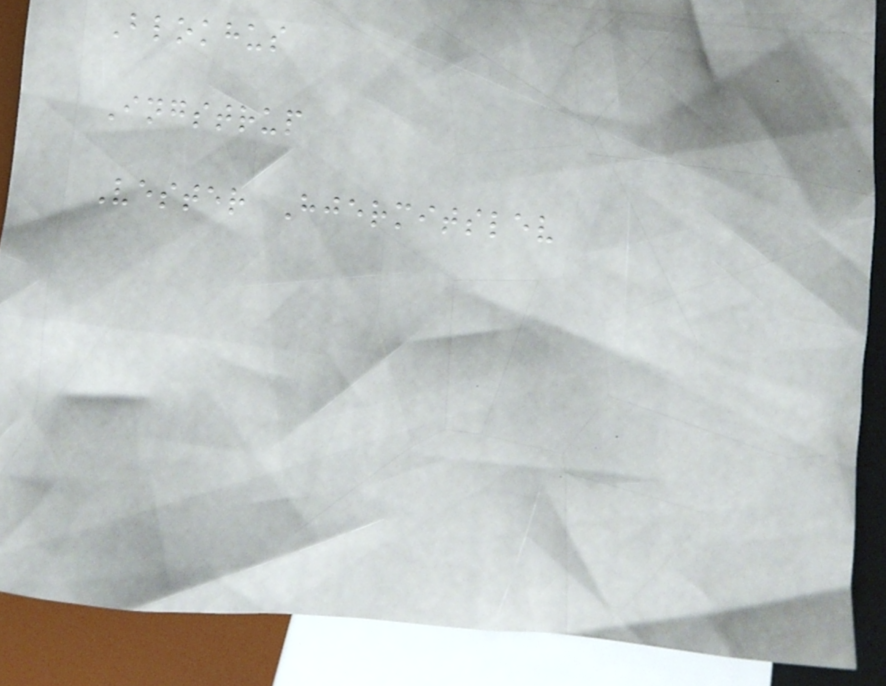Blokhus
Ingstrup
Vester Hjermitslev
